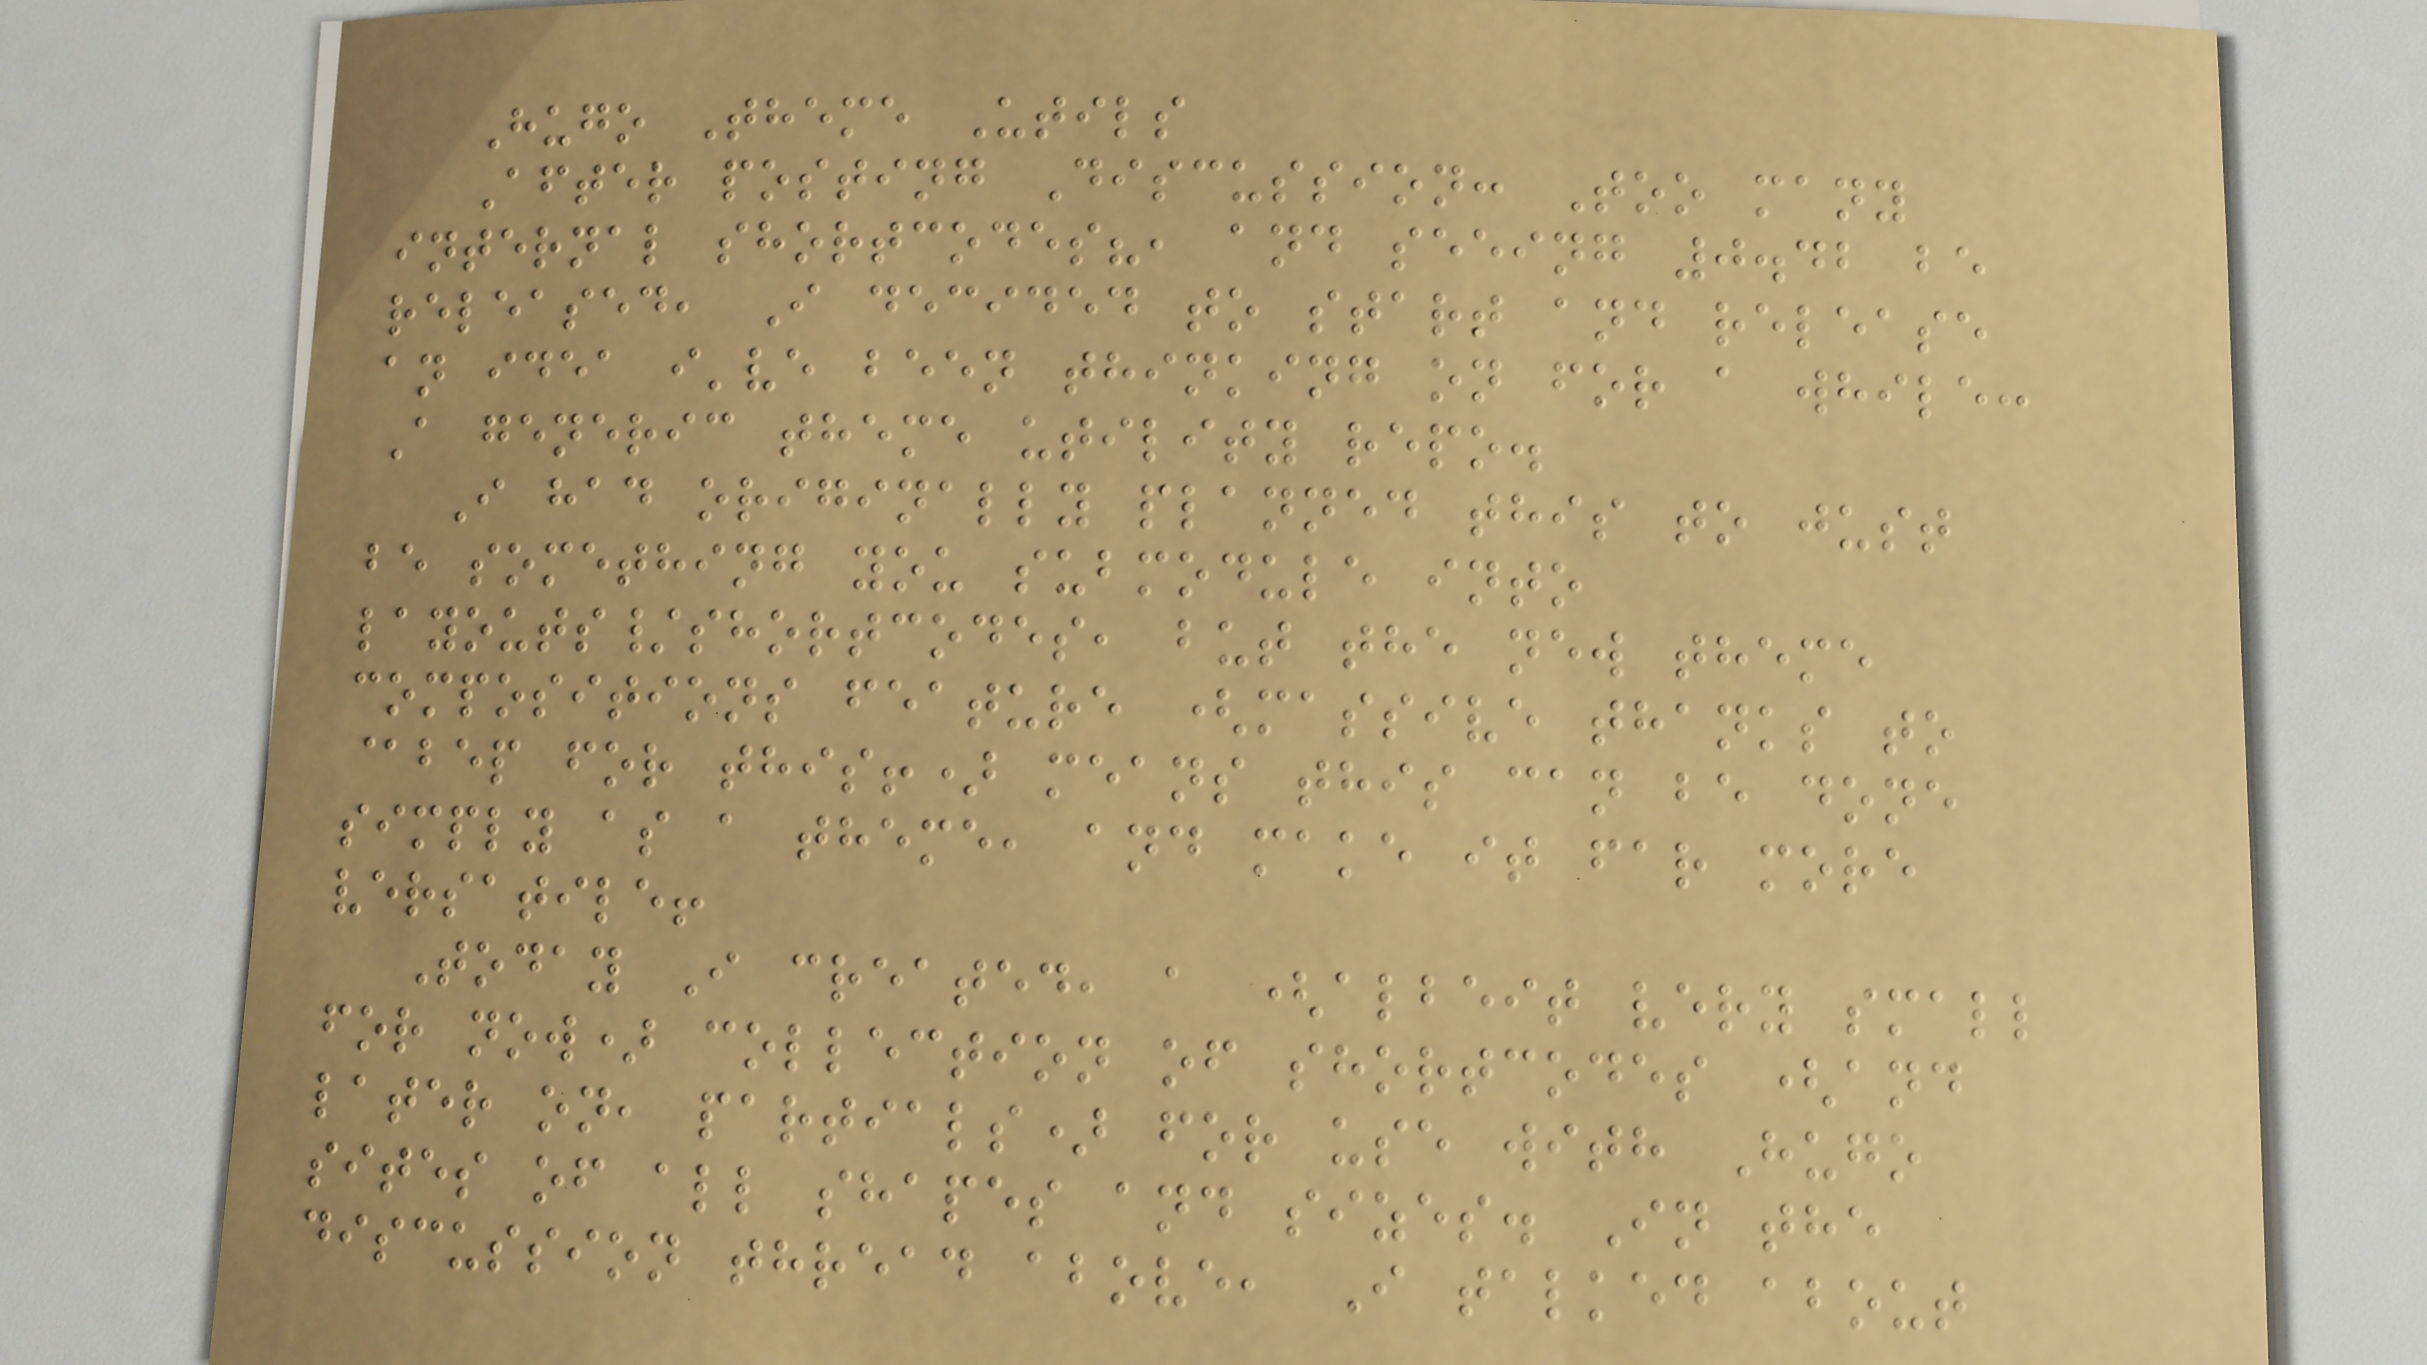Hugo Theme Utils
After posting Discussion: Too many
internal shortcodes?, and seeing 0.42 be
released, I decided to start and release
an idea i've been thinking on for a while:
A generic theme utility repo.
I had originally planned this to just
be something you submodule into
layouts/shortcodes, but the new theme
compositions feature (massive thanks to
@bep for this!) means this can be done
simply as a theme, and make it far more
versatile!
Today I created, a (albeit very small
for now) collection of shortcodes (and
later on, partials) for use with Hugo
sites of all shapes and sizes. In the
discussion thread above, I talked about
